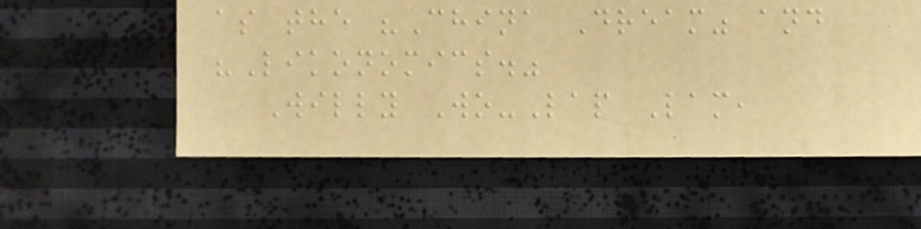as the "China Dream" and
"Likonomics."
Willy Wo-Lap Lam,
